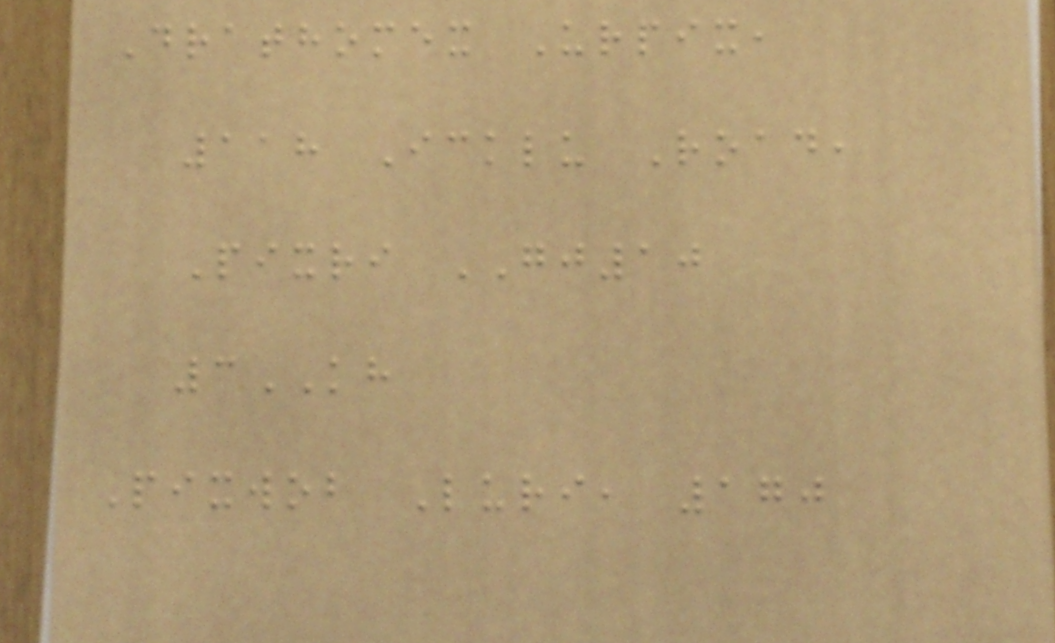Drathomex Urpix,
118 Icklu Road,
Pixri GJ10
3KH
Pixwob Luri, 170
